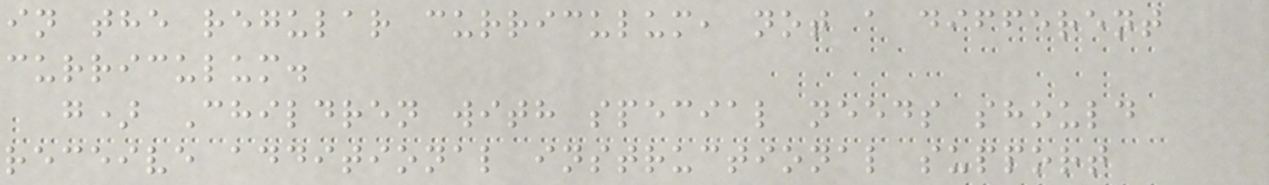in the regular curriculum, not a different
curriculum.
g) Children with special needs should
receive additional instructional support
